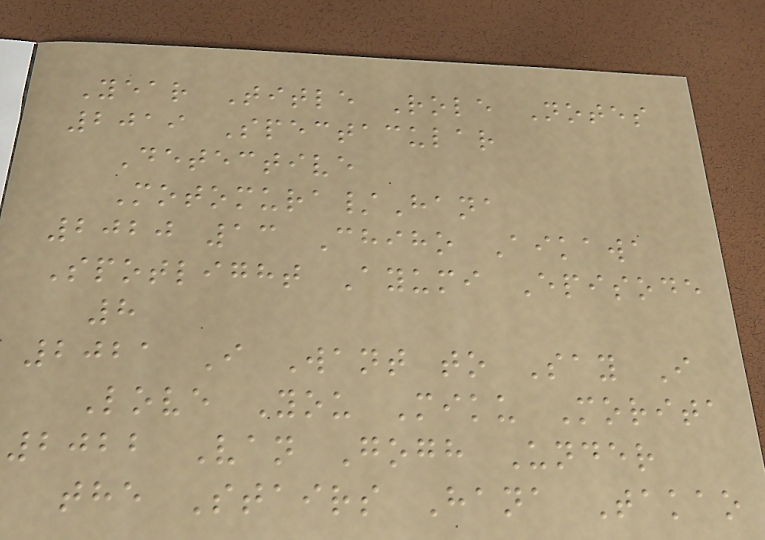Year Title Role Notes
2019 Spectacular
Detective
Motomura/Hana
2020 13 Chiho Aikawa
Spotlight Ayumi Episode
8
2021 I Want to Say I
Love You Miku Morita
2022 Van Gogh Under
the Stairs Hana Takao
